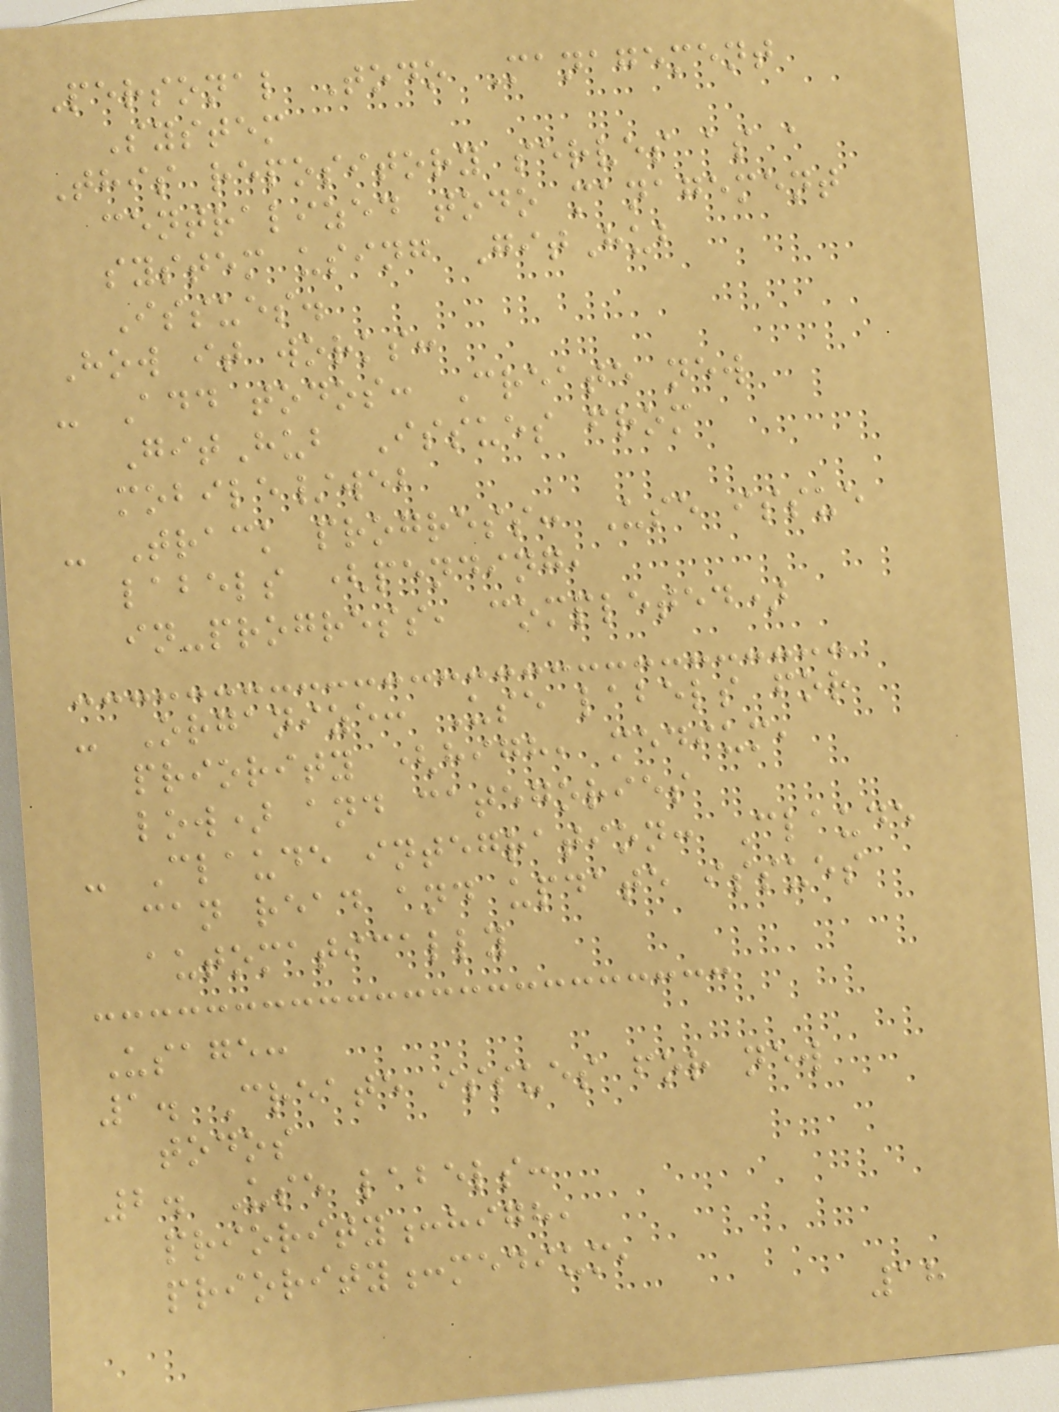Personal Todo Management
System
This repository serves as a
centralized todo management
system using GitHub
Issues.
How it works:
- Add todos: Create new
GitHub Issues from
mobile/web
- Track progress: Use issue
labels (pending,
in-progress, completed)
- Organize: Use labels for
priority (high, medium,
low) and categories
- Claude integration: Claude
can read and update issues
automatically
Usage:
1. Create issues for new
todos
2. Use labels:
priority:high,
priority:medium,
18
